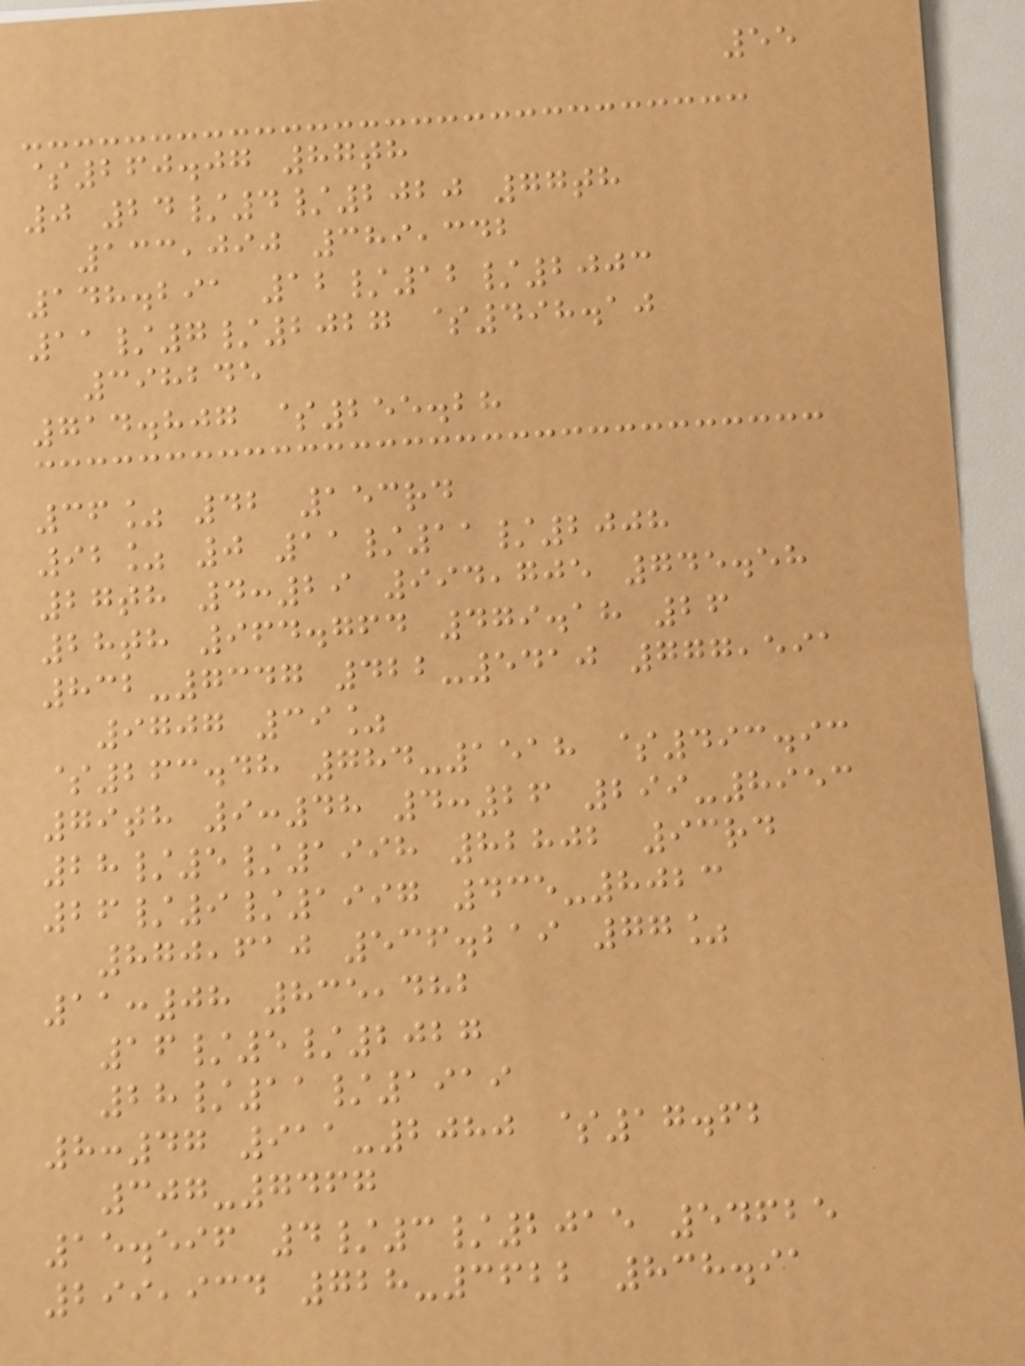55
$260.07 87th
0 24/4/2020 77th
133,090 389,342
148.291 12/12/2003
11/7/2027 $498.10
398245
714.807 $255.28
36% 42 153rd
92% 0 11/11/2008
27th 4:29 994,705 745.58
28th 964.764 479.18 26
832-7347 422-5410 777,591
9707 39%
$263.48 784-1518 $493.93
79th 9:48 4:26 299-8953
28/5/1998 82802 93rd
26/9/1997 435-8023
870,610 536.219 77%
11:08 835,482
16/5/2027
28/11/1919
8:47 911-2080 $17.62
307-7467
15.596 4/3/2015 54625
299,934 728-3622 838.91
